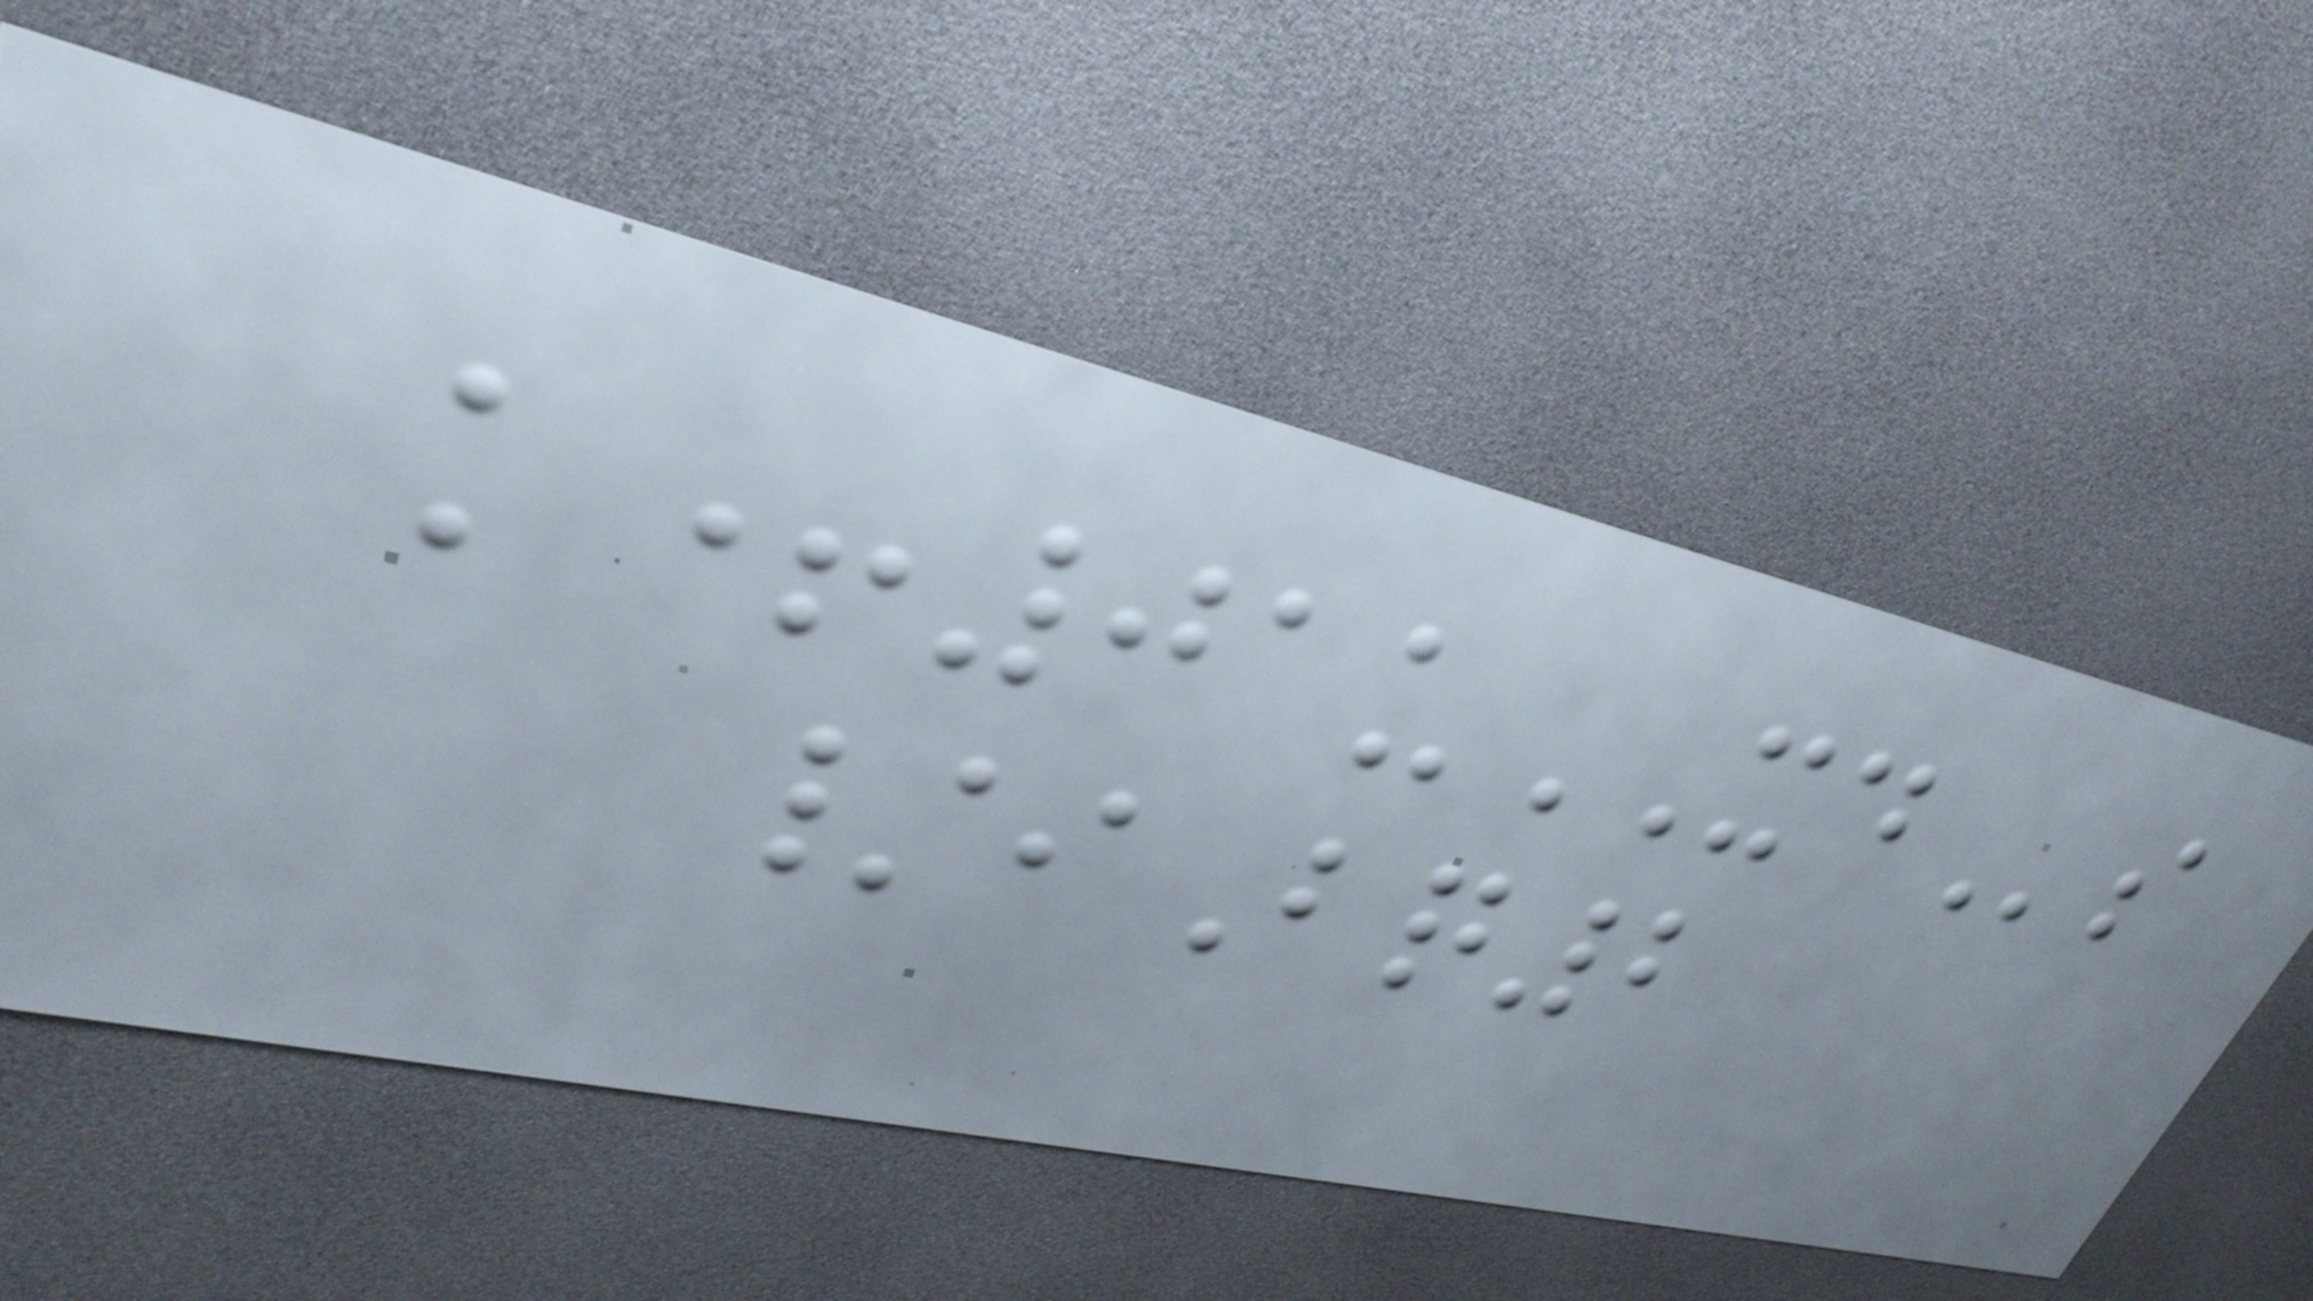k+01uXDs
/iBq2
